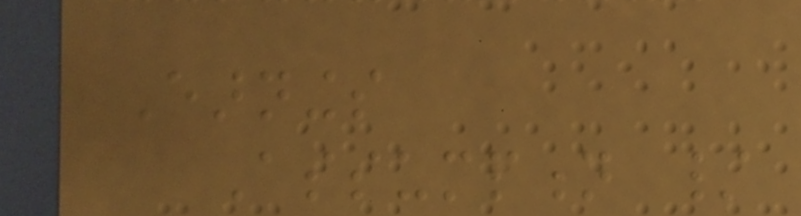Earnings
Assumption /
